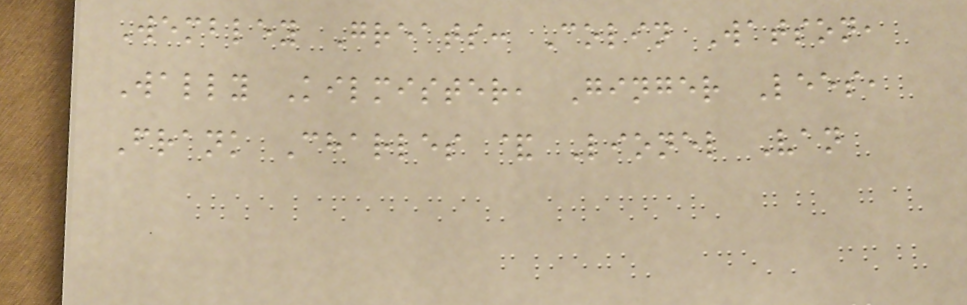Wembley Greats: Colin Watson,
Wally Kilmister, Ginger Lees,
Frank Charles & Lionel Van
